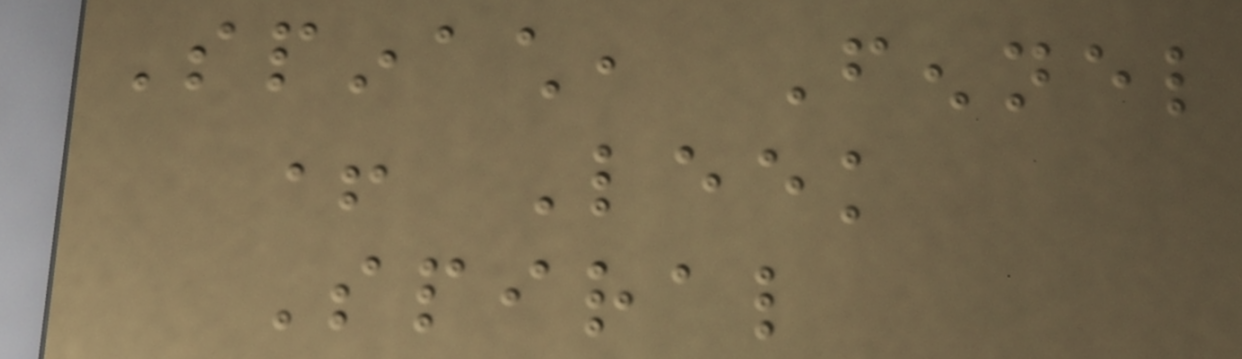Spinach, Fennel
+ Leek
Spiral
